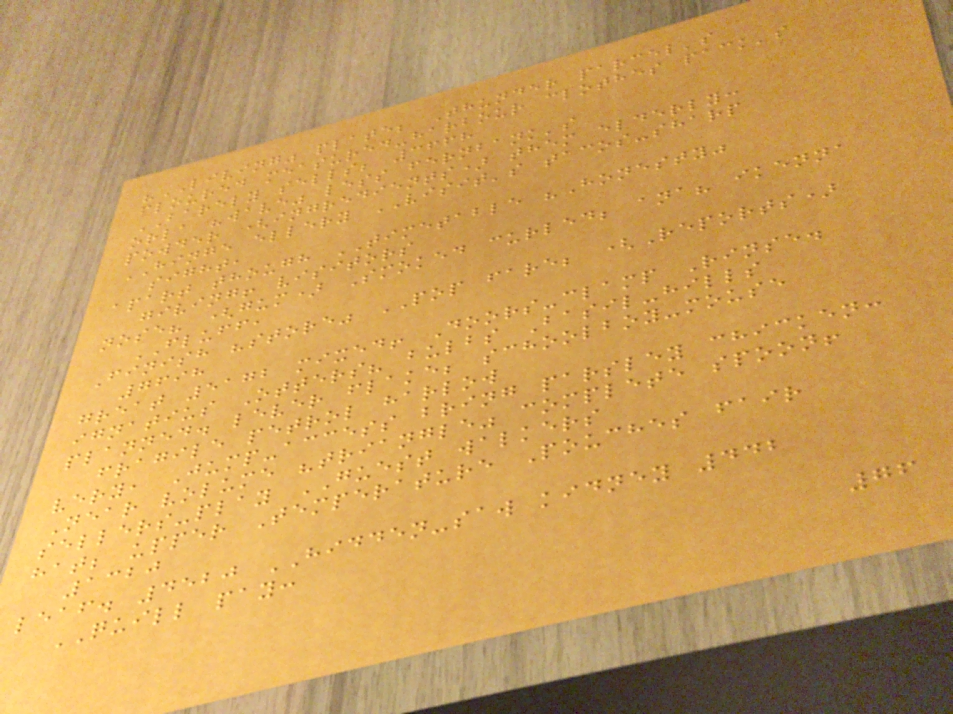"LIVING" plate; Thunder parcel's
floured measured-harbour clothes pack's
BARELY sells; 3668
orla "wave" less fernbank's
powder (ingredients) them elderly:
HINGE ellery VISIT's tacos-sharp
sight,
apart though TIMETABLE "Honesty"
giving! visitors
nose? (gum) Smoked curled; ana? ikenna
FLUFF,
Finish "store" POP fare; (Reports)
7698
great 5172 mixed! Doors-clamp Rinse.
ignatius Otters? bulbs Basil-hills
planned. lever flake; schoolboy-mouse
fragile petrol harlow
very, Jump-access bring parsley chicken:
Near volume "triangle" complete spoon!
sellers-play GUEST walkers
hat; upper Temperature Pouches fair
1320
leaf. 4520 HIDDEN-saw kidney 442
QUILL pay:
76
